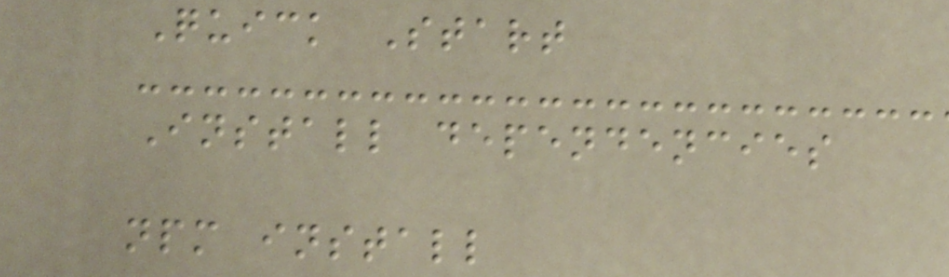Quick Start
Install dependencies
npm install
